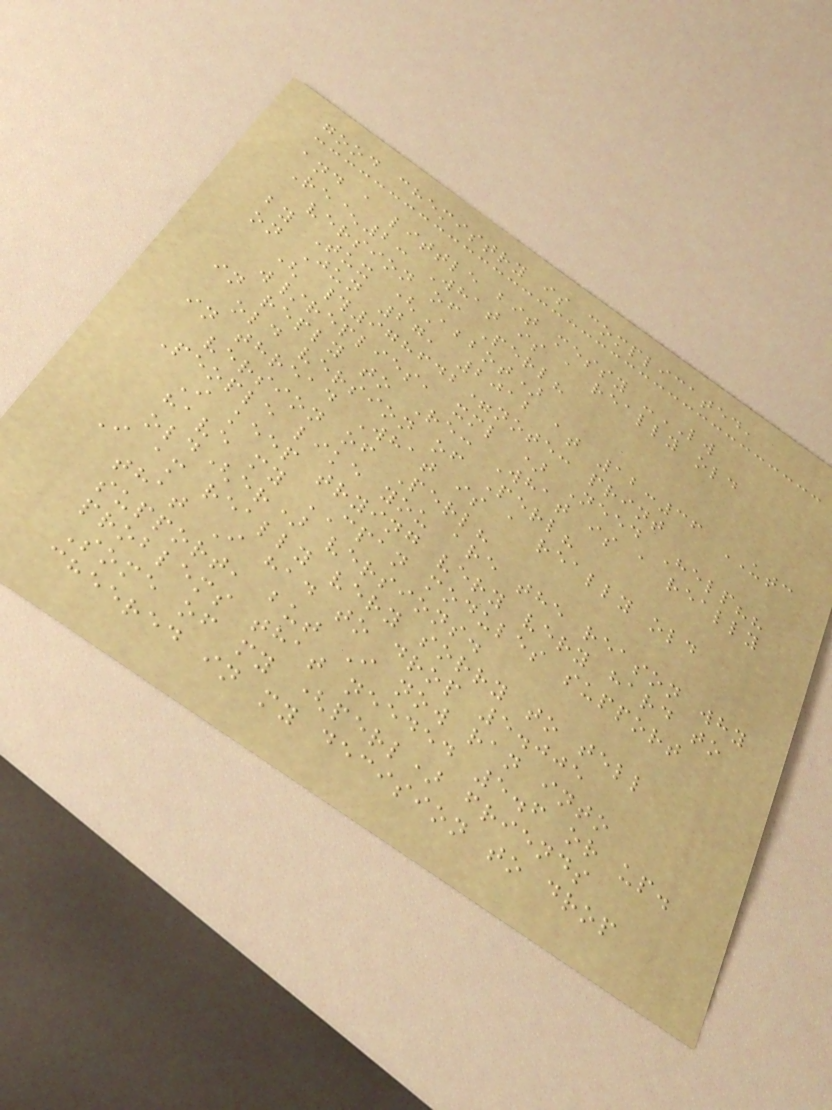good chemistry is complicated,
and a little bit messy -LW
Re^2: What is a really old
version of Perl?
by Tux (Abbot)
on Jun 27, 2012 at 12:36 UTC
( #978642=note: print
w/replies, xml ) Need Help??
in reply to Re: What is a really
old version of Perl?
in thread What is a really old
version of Perl?
People like you are the reason why
I keep trying very very hard to
have my CPAN modules support
old(er) versions.
I am really very sorry to tell
that I had to drop 5.005
support, but I now ran into
problems that needed 5.6 or up.
Some of my (perl) friends
cheered in my decision to drop
